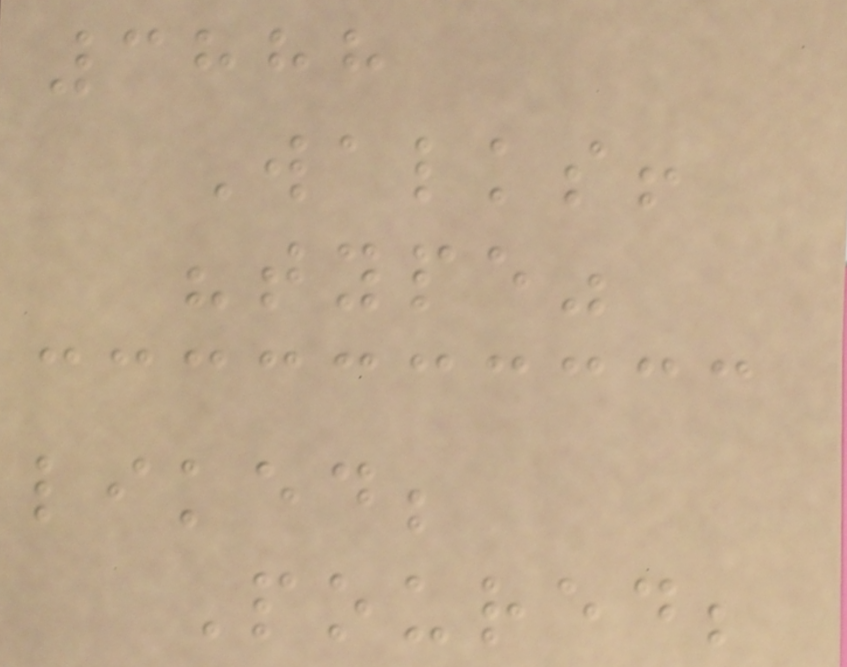3888
Walks!
"type"
liked;
Poured;
